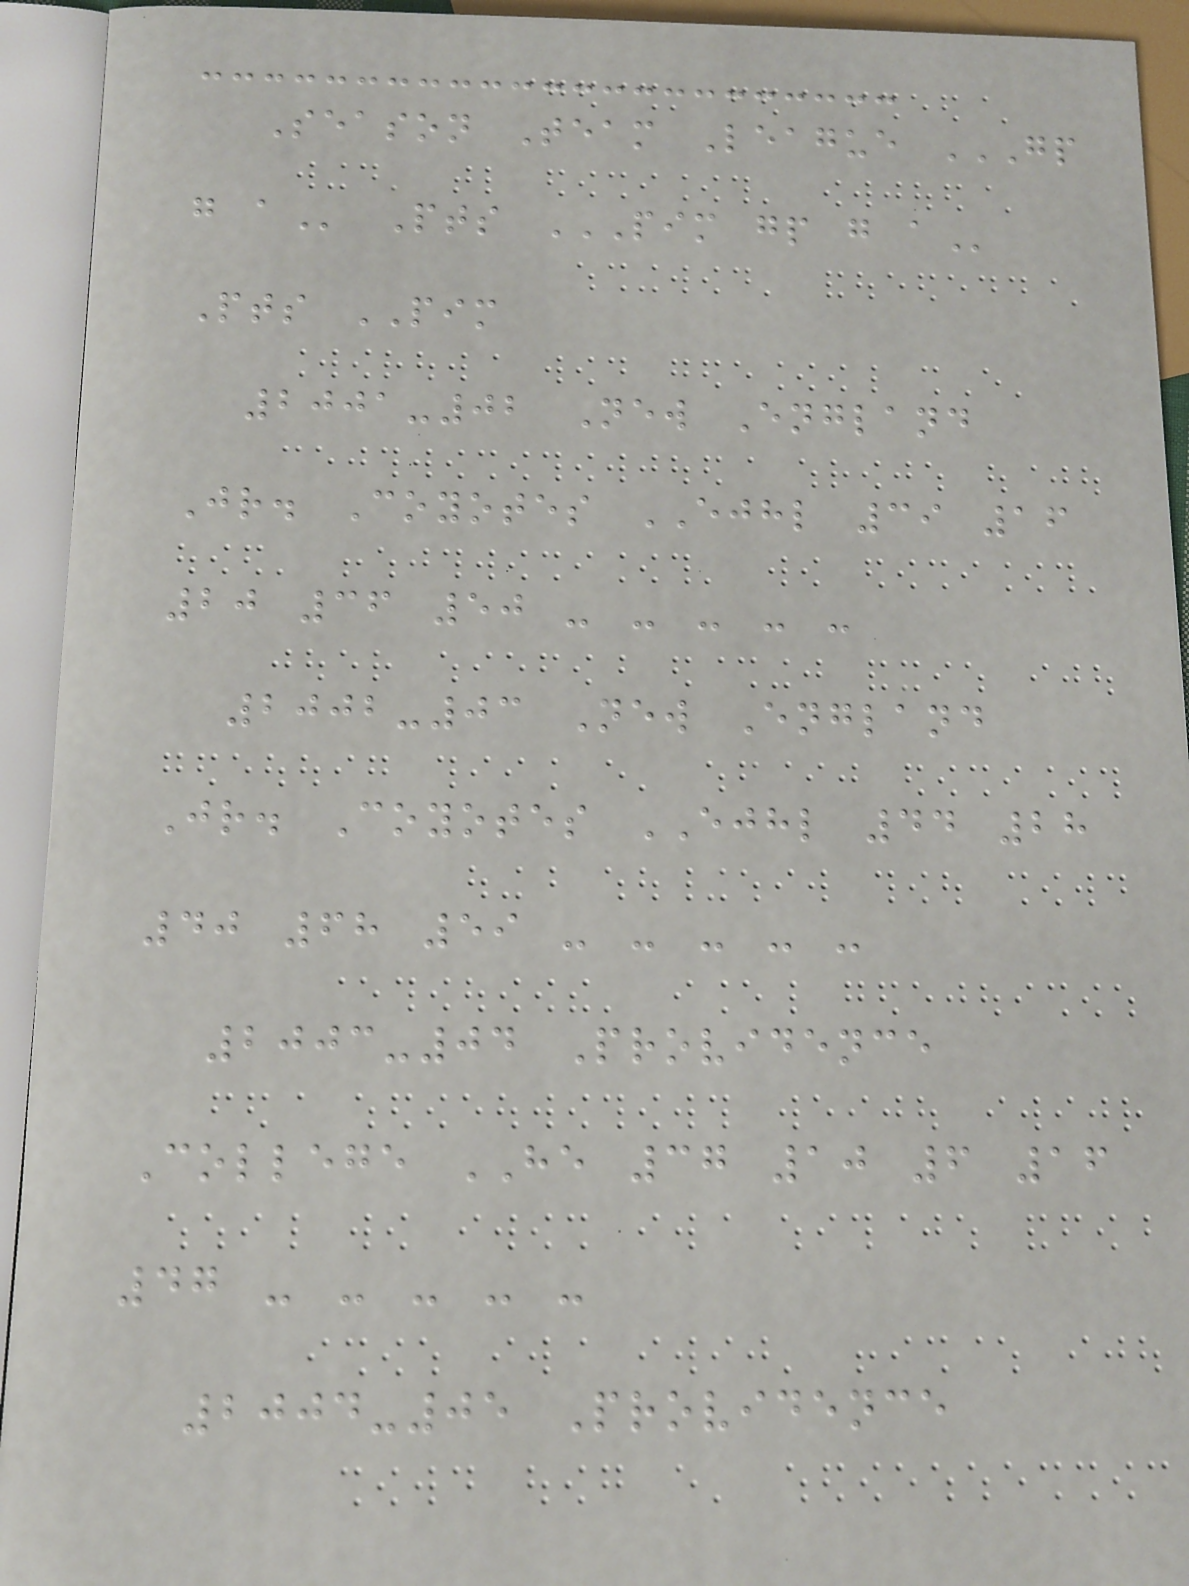Season Team League GP
G A Pts PIM GP G A
Pts PIM
2001-02 New England
Jr. Coyotes EJHL 39 16
20 36 50 - - - - -
2002-03 New England
Jr. Coyotes EJHL 44 28
40 68 59 - - - - -
2003-04 Providence
College HE 37 10 6 16
47 - - - - -
2004-05 Providence
